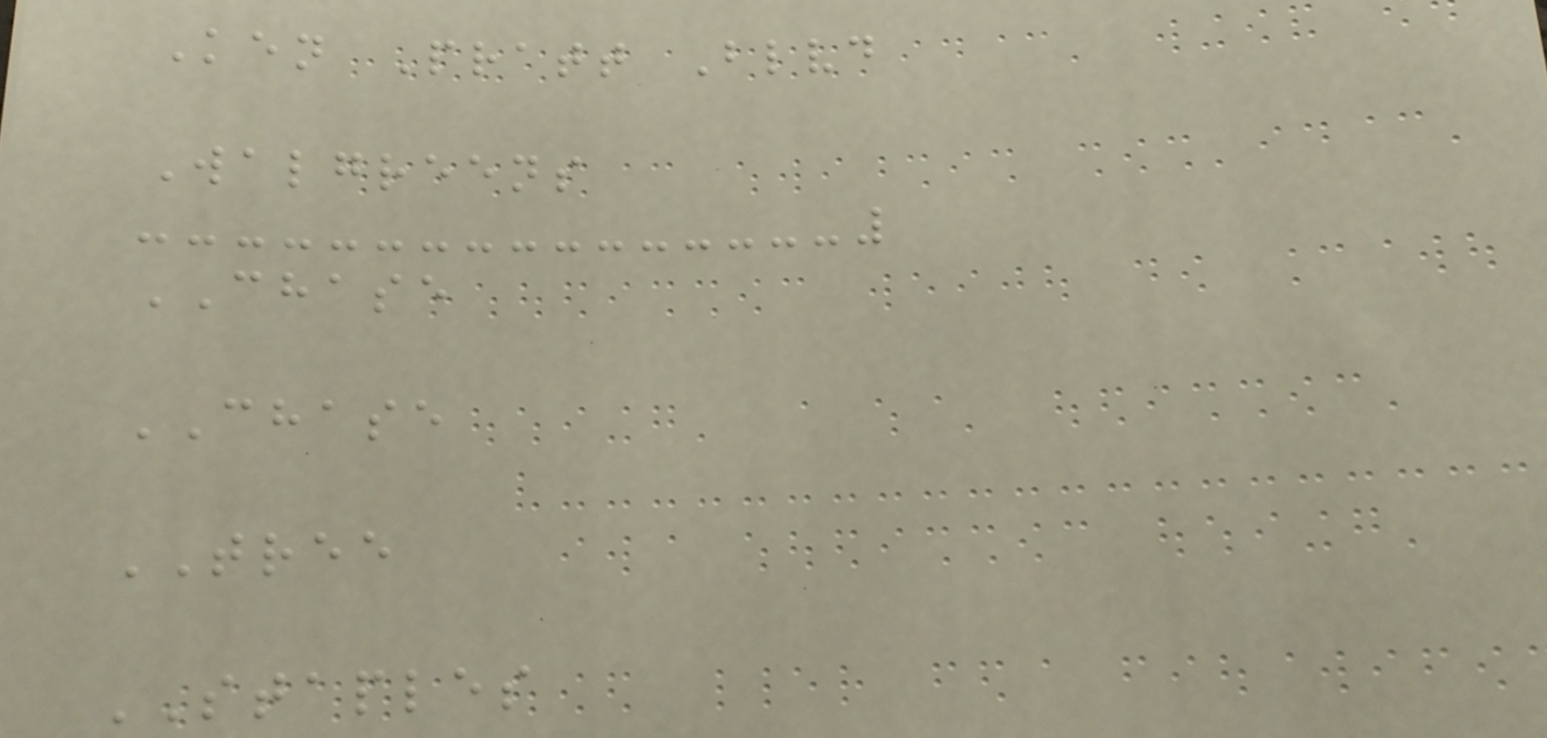Ken Pratt Blvd
Walgreens
CHASE
CHASE
TREE
STAPLES
